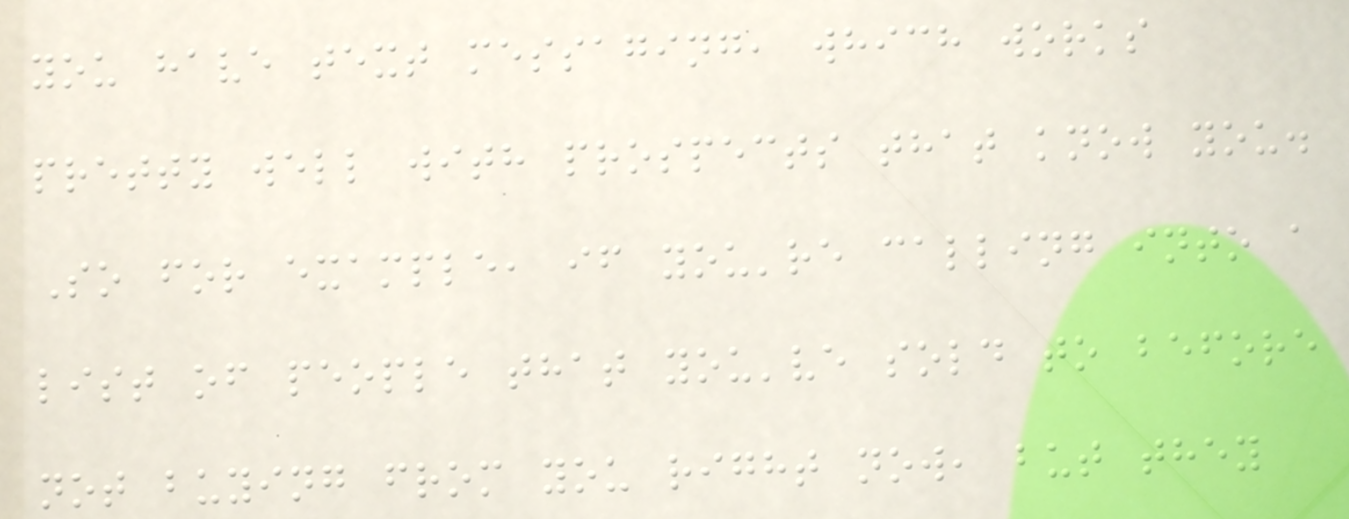you have text messaging, which works
pretty well with prospects that know you.
So for example, if you're calling into a
list of people that you've sold to before
not buying from you right now, but they
